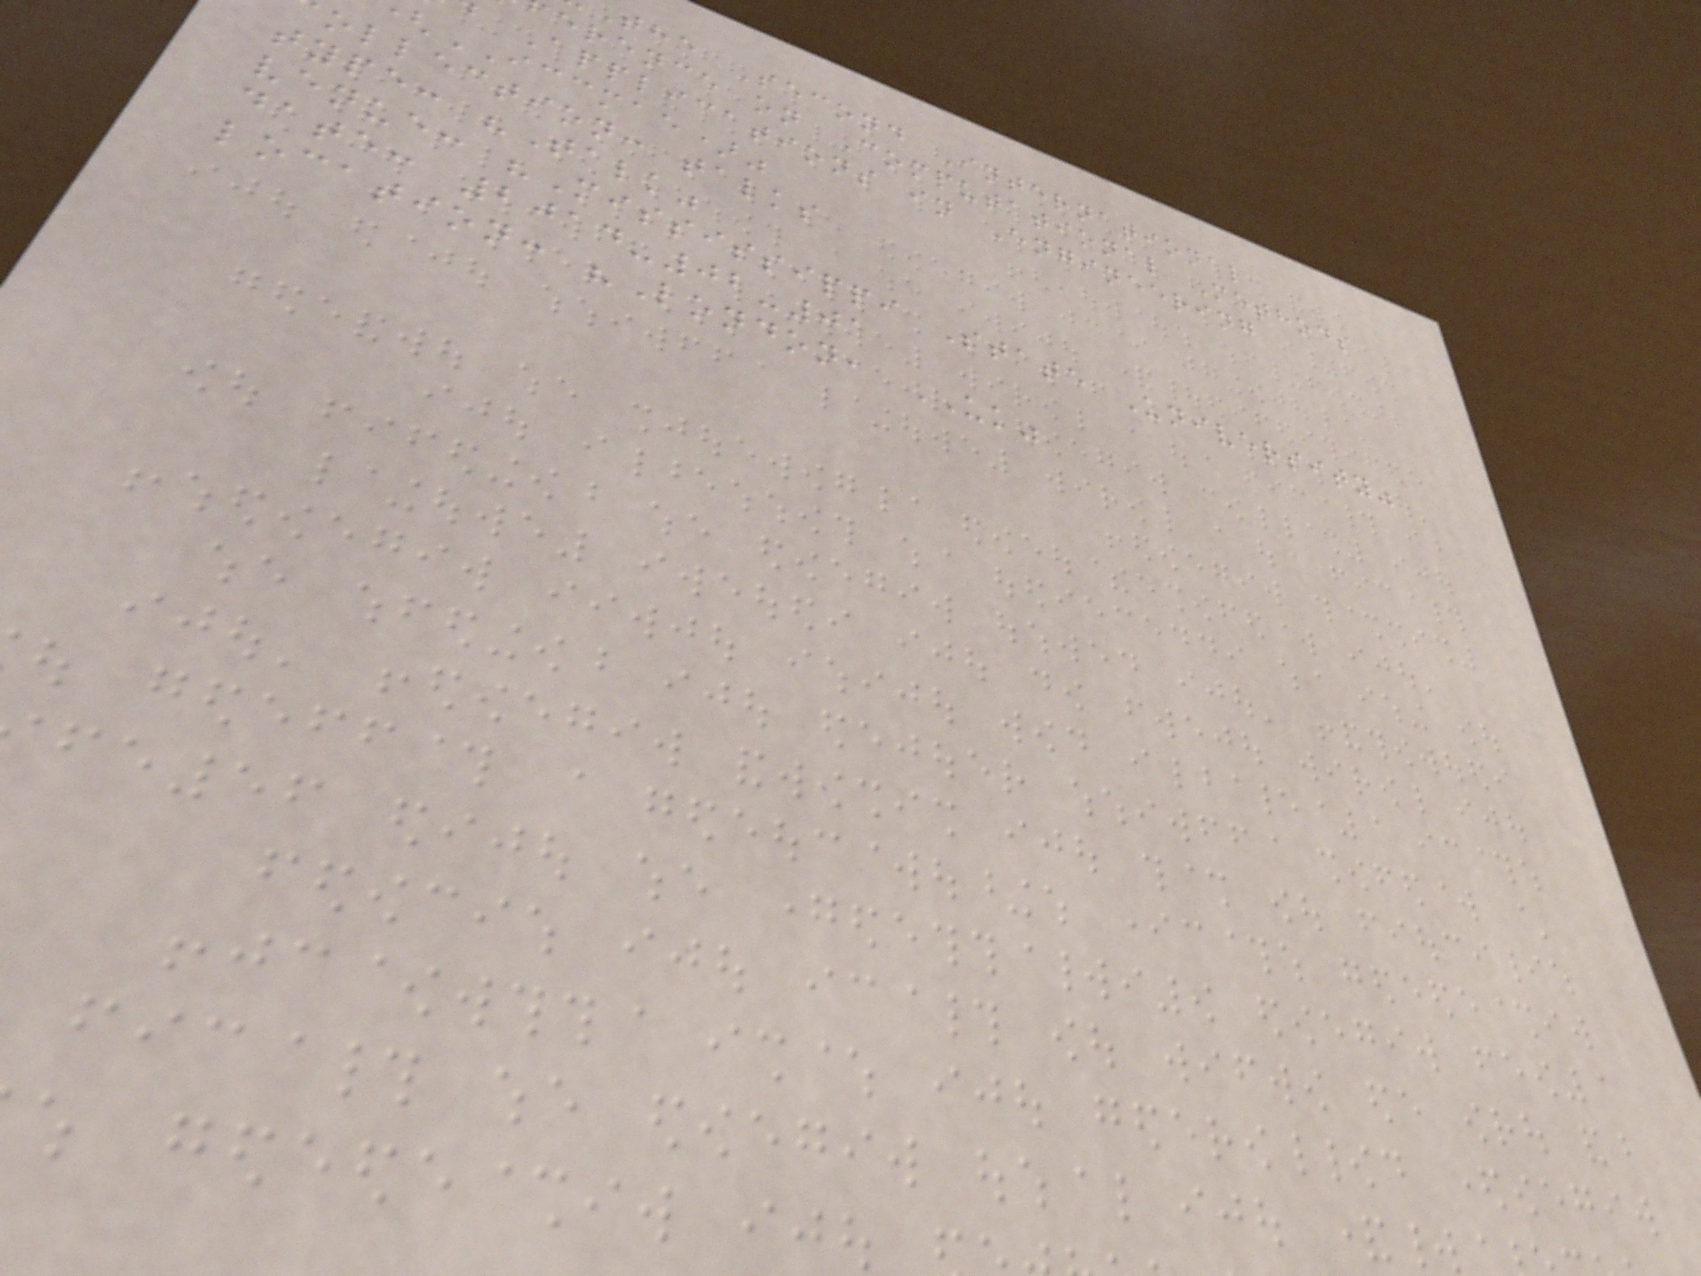the Second International
erence on Computational Methods
Applications in Engineering
ICCMAE)"
ollection: talks
type: "Talk"
venue: "Mississippi State University"
date: 2014-02-01
location: "London, UK"
